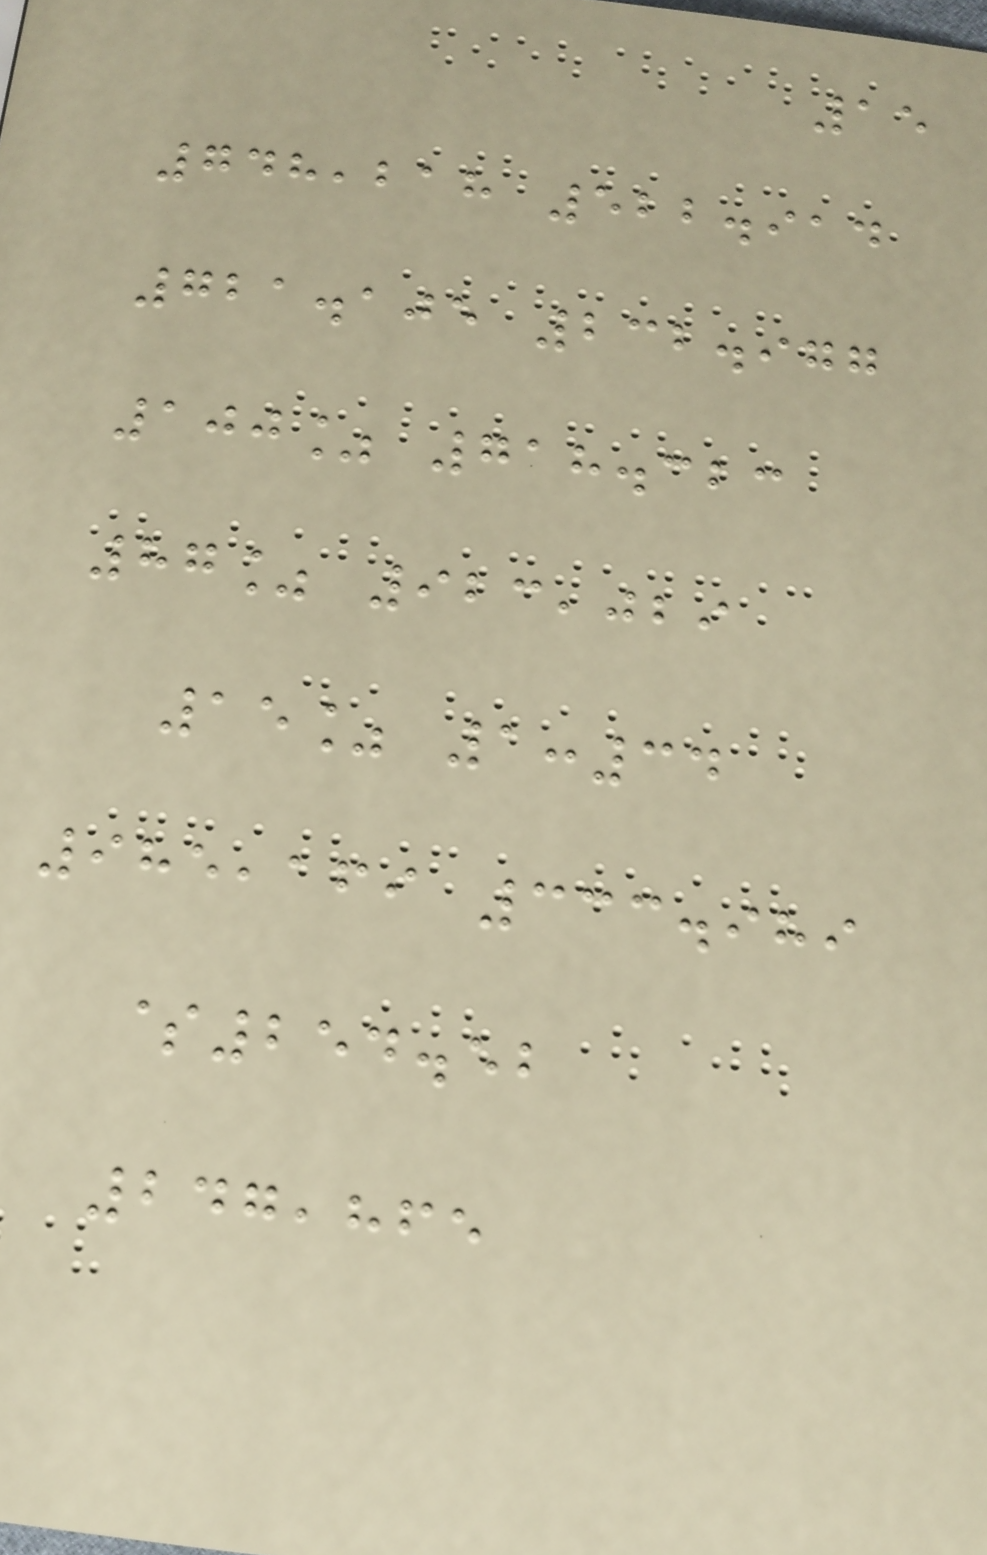15
748,218 522.914
721.105 232.977
100% 718.323
87% 923,029
15% 1:34
985,169 333.989
$254.52
247,865
